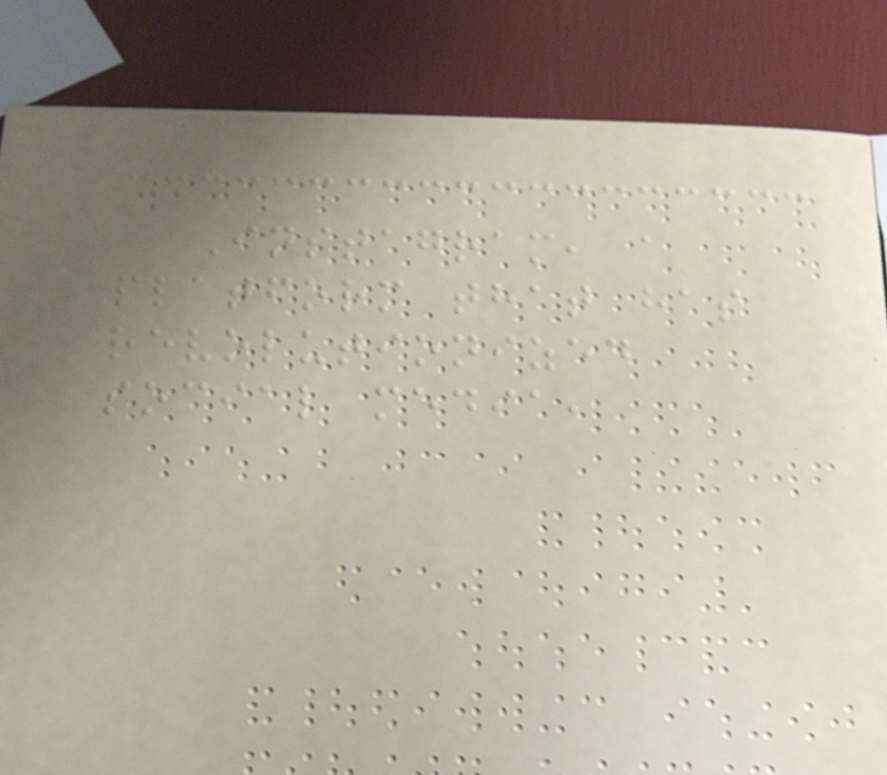Instagram, a
platform that has
revolutionized
social media,
